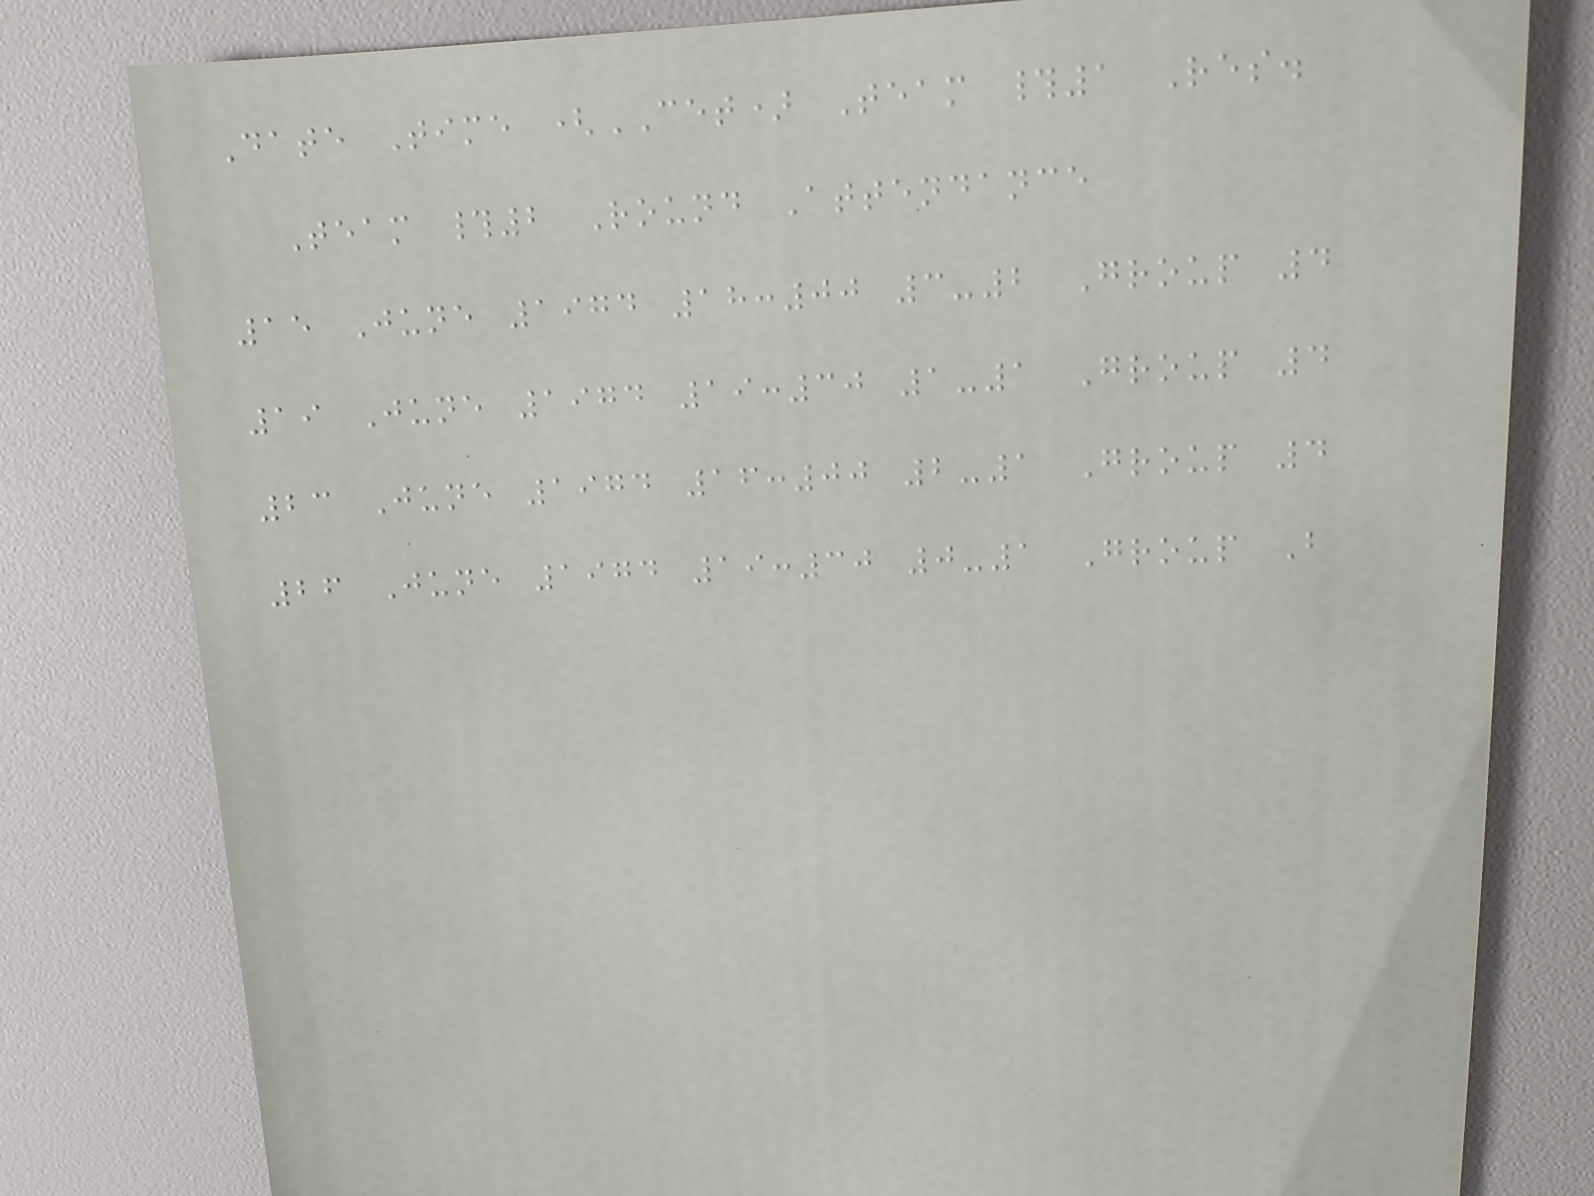Date Time (CET) Team #1 Res.
Team #2 Round Attendance
15 June 1974 18:00 3-2 Group 4
19 June 1974 19:30 1-1 Group 4
23 June 1974 16:00 2-1 Group 4
26 June 1974 19:30 0-1 Group B
